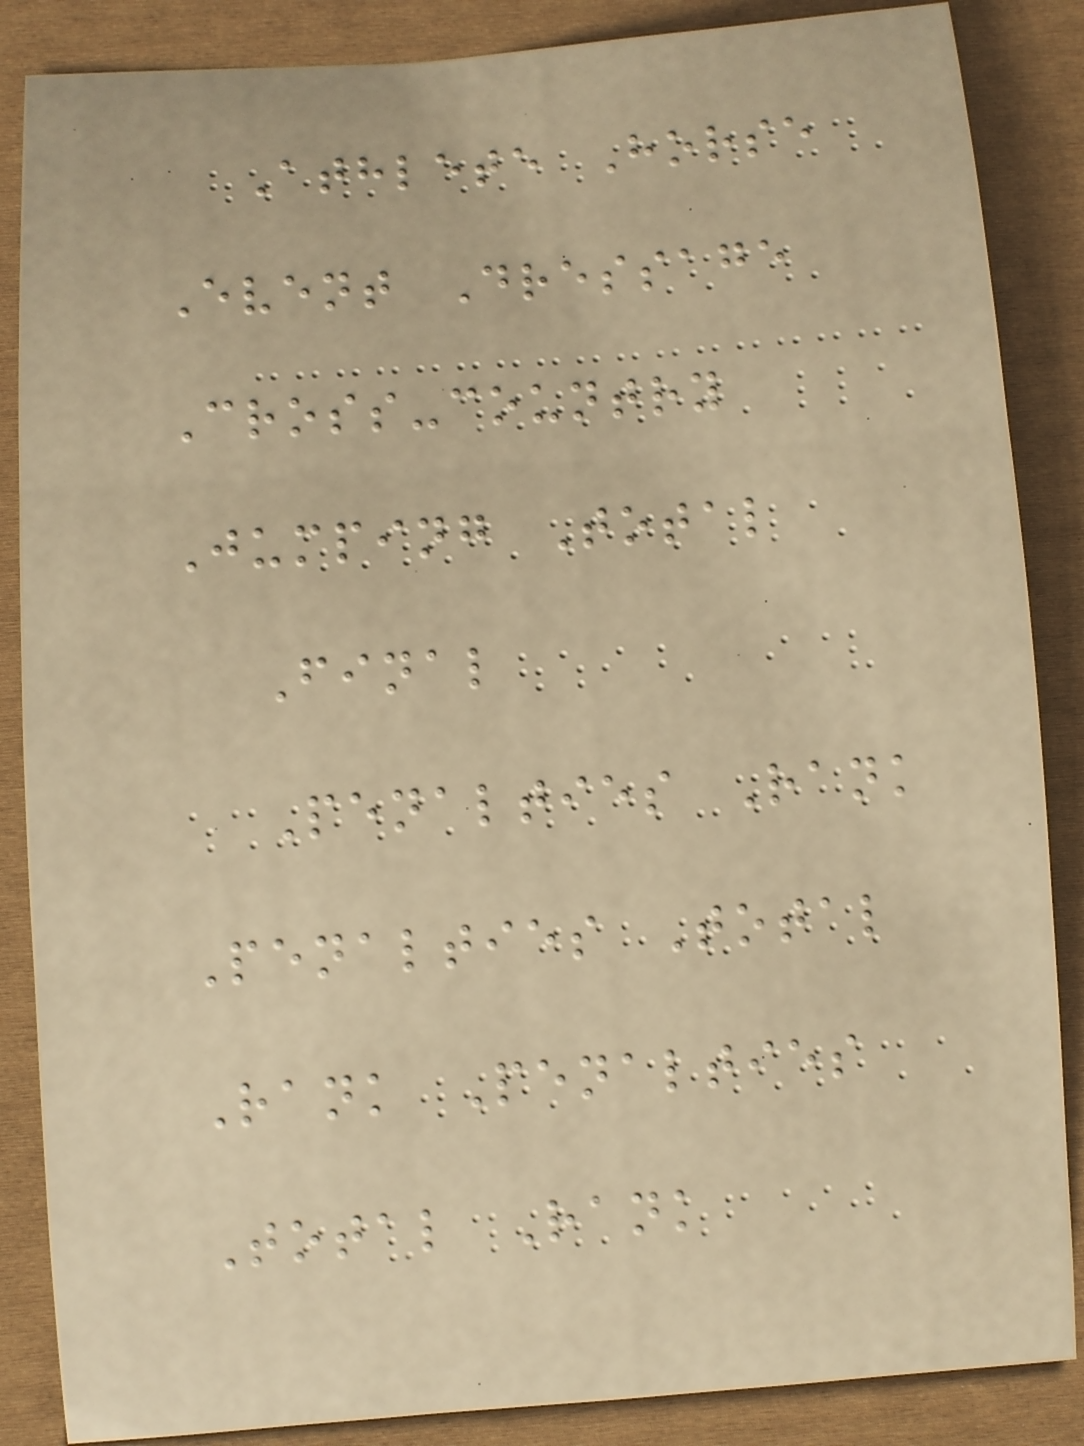Athlete Horse
Event Dressage
Cross-country
Jumping Total
Final
Penalties Rank
Penalties Total
Rank Penalties
Total Rank
